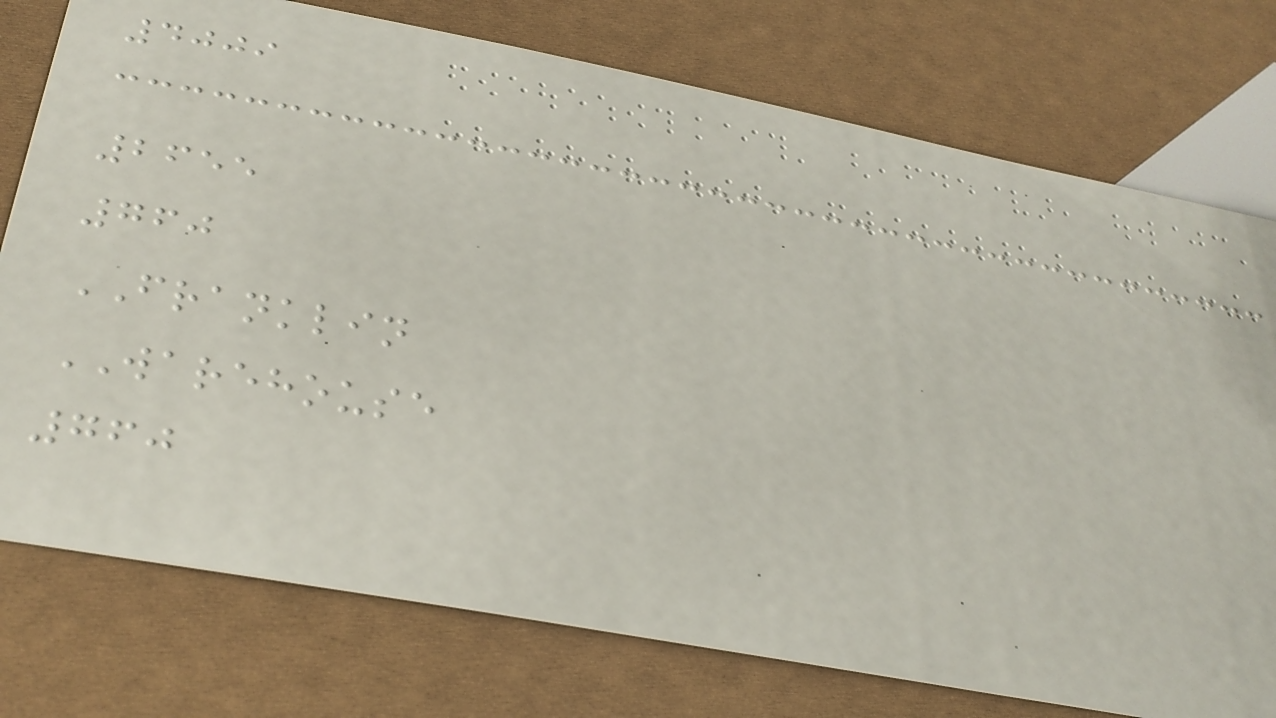4009
2655
760
FRANKLIN
WAREHOUSE
760
